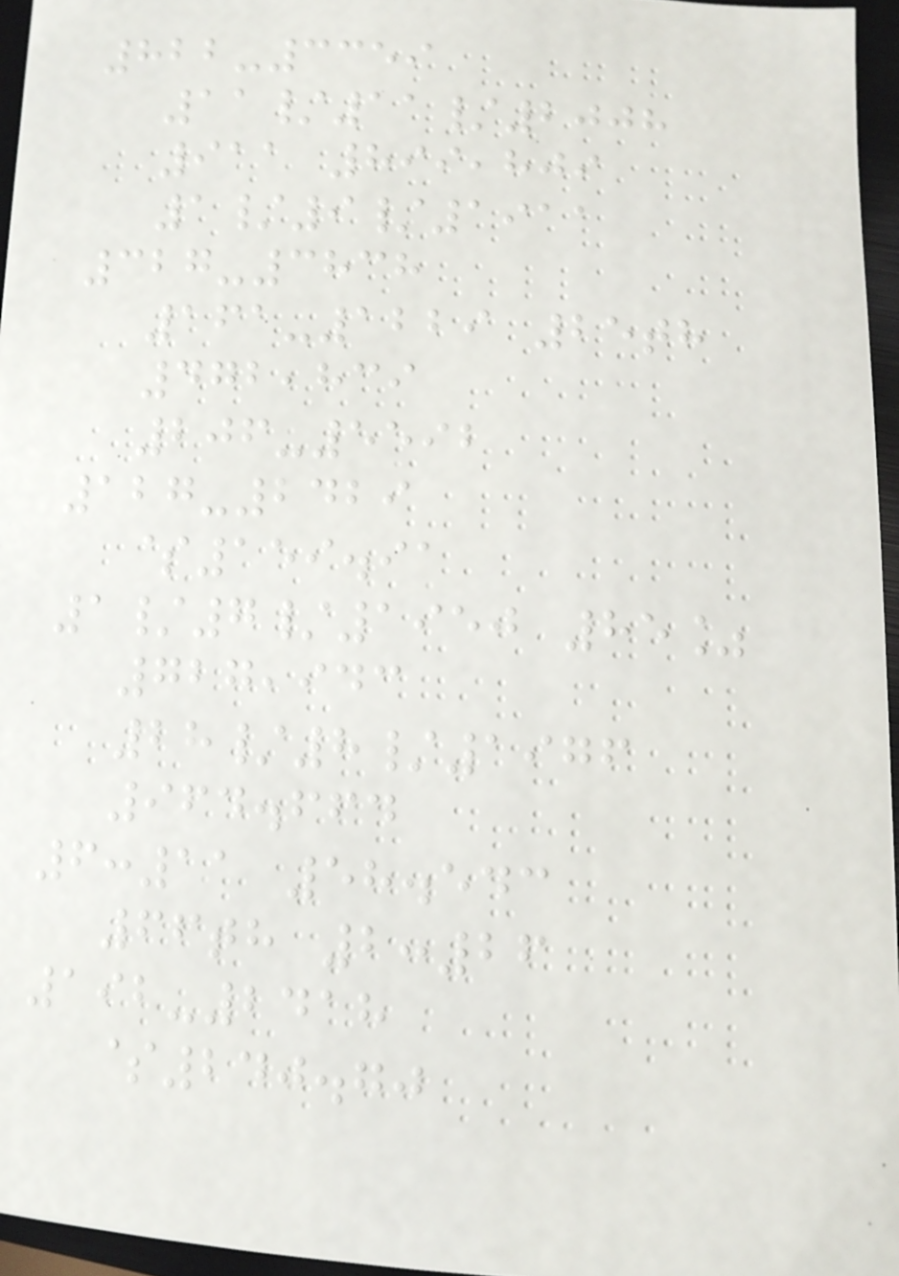822-3359
11/11/2008
911 899,809
1/9/1911
327-3838
161-1229 25th
472,839
206-5592
127-2429
$159.91
1/7/1950 85%
727,943
28/8/1976
964.664
6:11 58.543
66th 2:26
192-2418
$240.70
